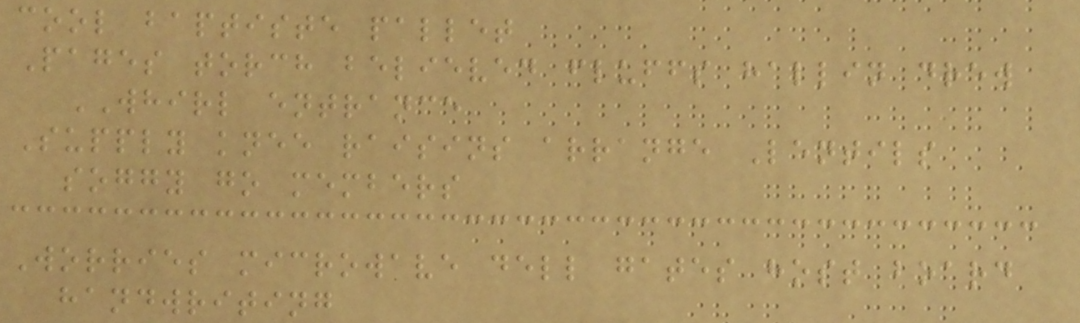cool baptiste pallet
Pages torch believed fluffs hallin drew
WHIRL entrance
Supply knee raisins arrange Lentils
soggy go members
Worries microwave dell gates host board
handwriting
